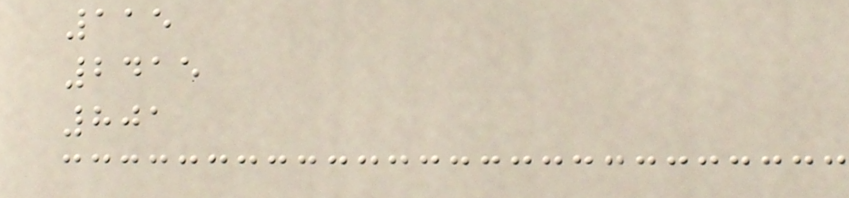115
2415
801
